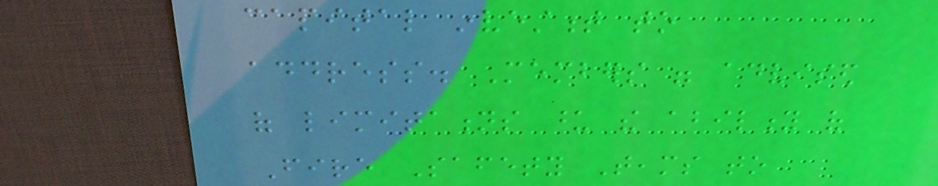capital investment to
address. Members were advised
of limitations upon the ability of
Fire Safety Teams to
